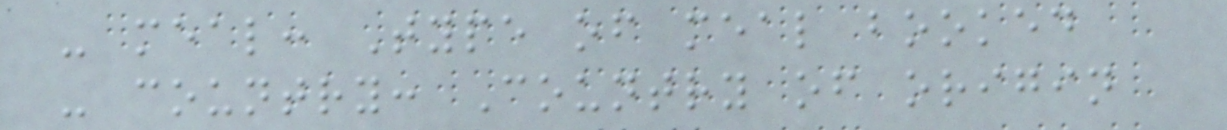- meal: Type of meal booked
- country: Country of origin
